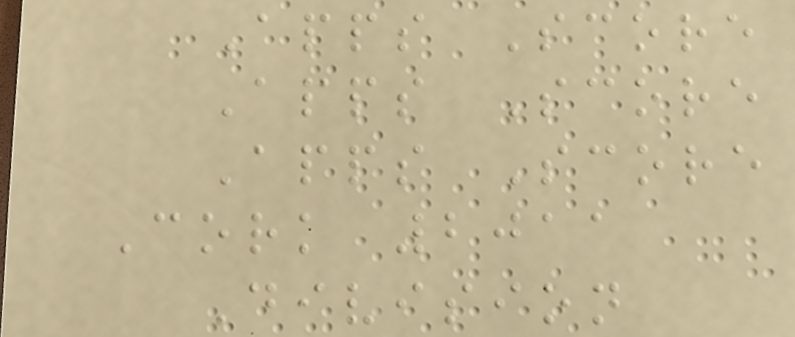Apps Score
Apps Score
Apps Score
Cork 2011
Division
